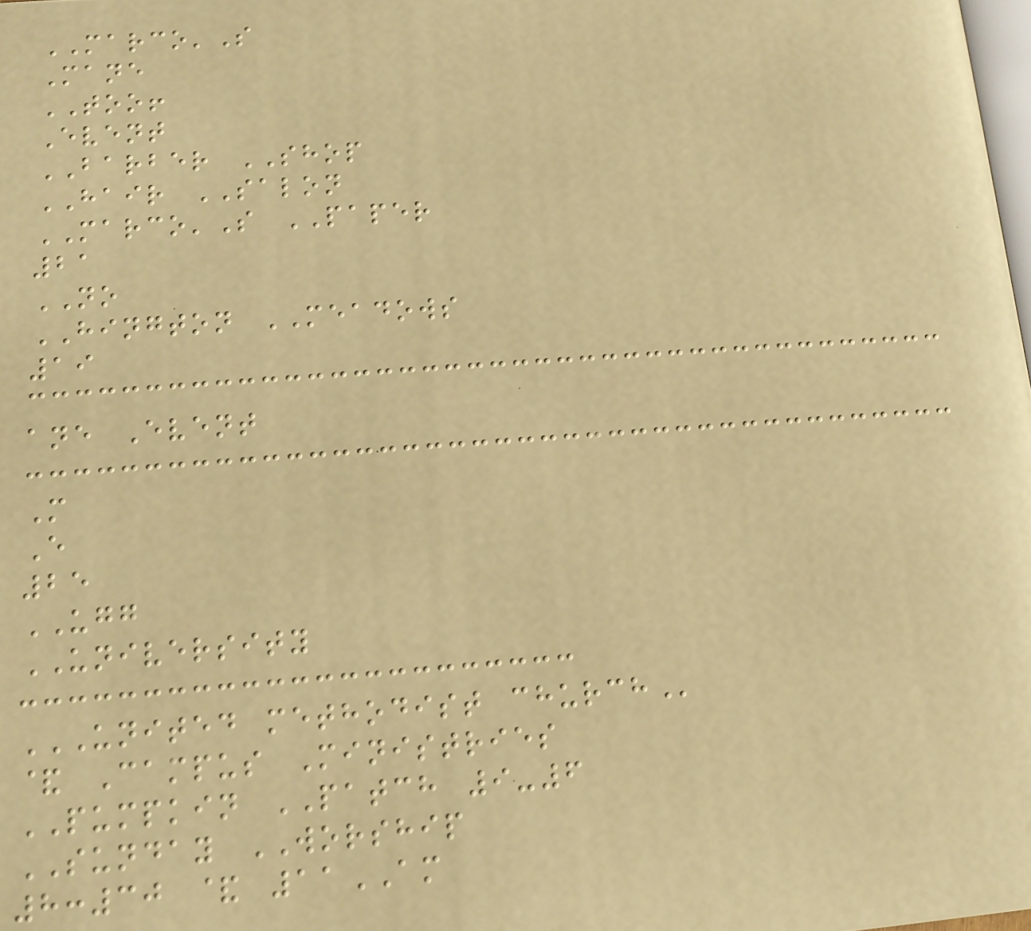MARCO'S
Mane
TOO!
Event
BARBER SHOP
HAIR SALON
MARCO'S PAPER
21
NO
HINGTON MEADOWS
19
ane Event
M
E
25
UGG
UNIVERSITY
UNITED METHODIST CHURCH
& Campus Ministries
PUMPKIN PATCH 9-6
SUNDAY WORSHIP
8:30 & 11AM
